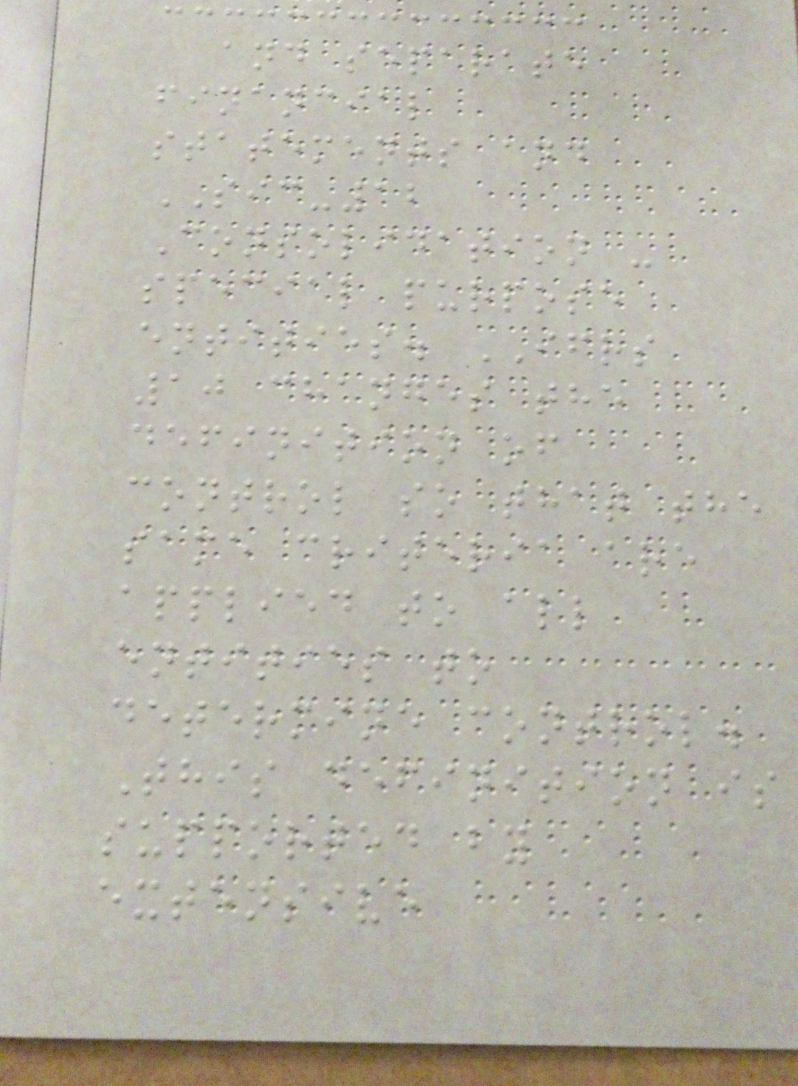and separate
financial
statements and
SIC-12
Consolidation -
special purpose
entities. IFRS
10 changes the
definition of
control so that the
same criteria are
applied to all
entities to
determine control.
This definition is
supported by
extensive
